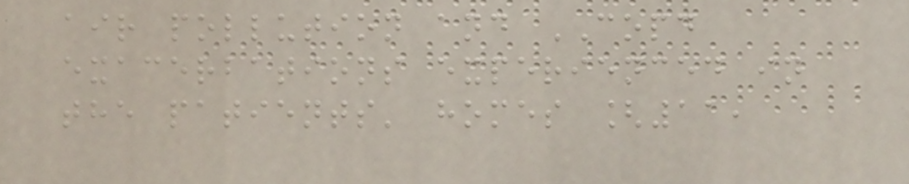air pollution and COPD
exacerbations experienced in
the patients' homes [11,
